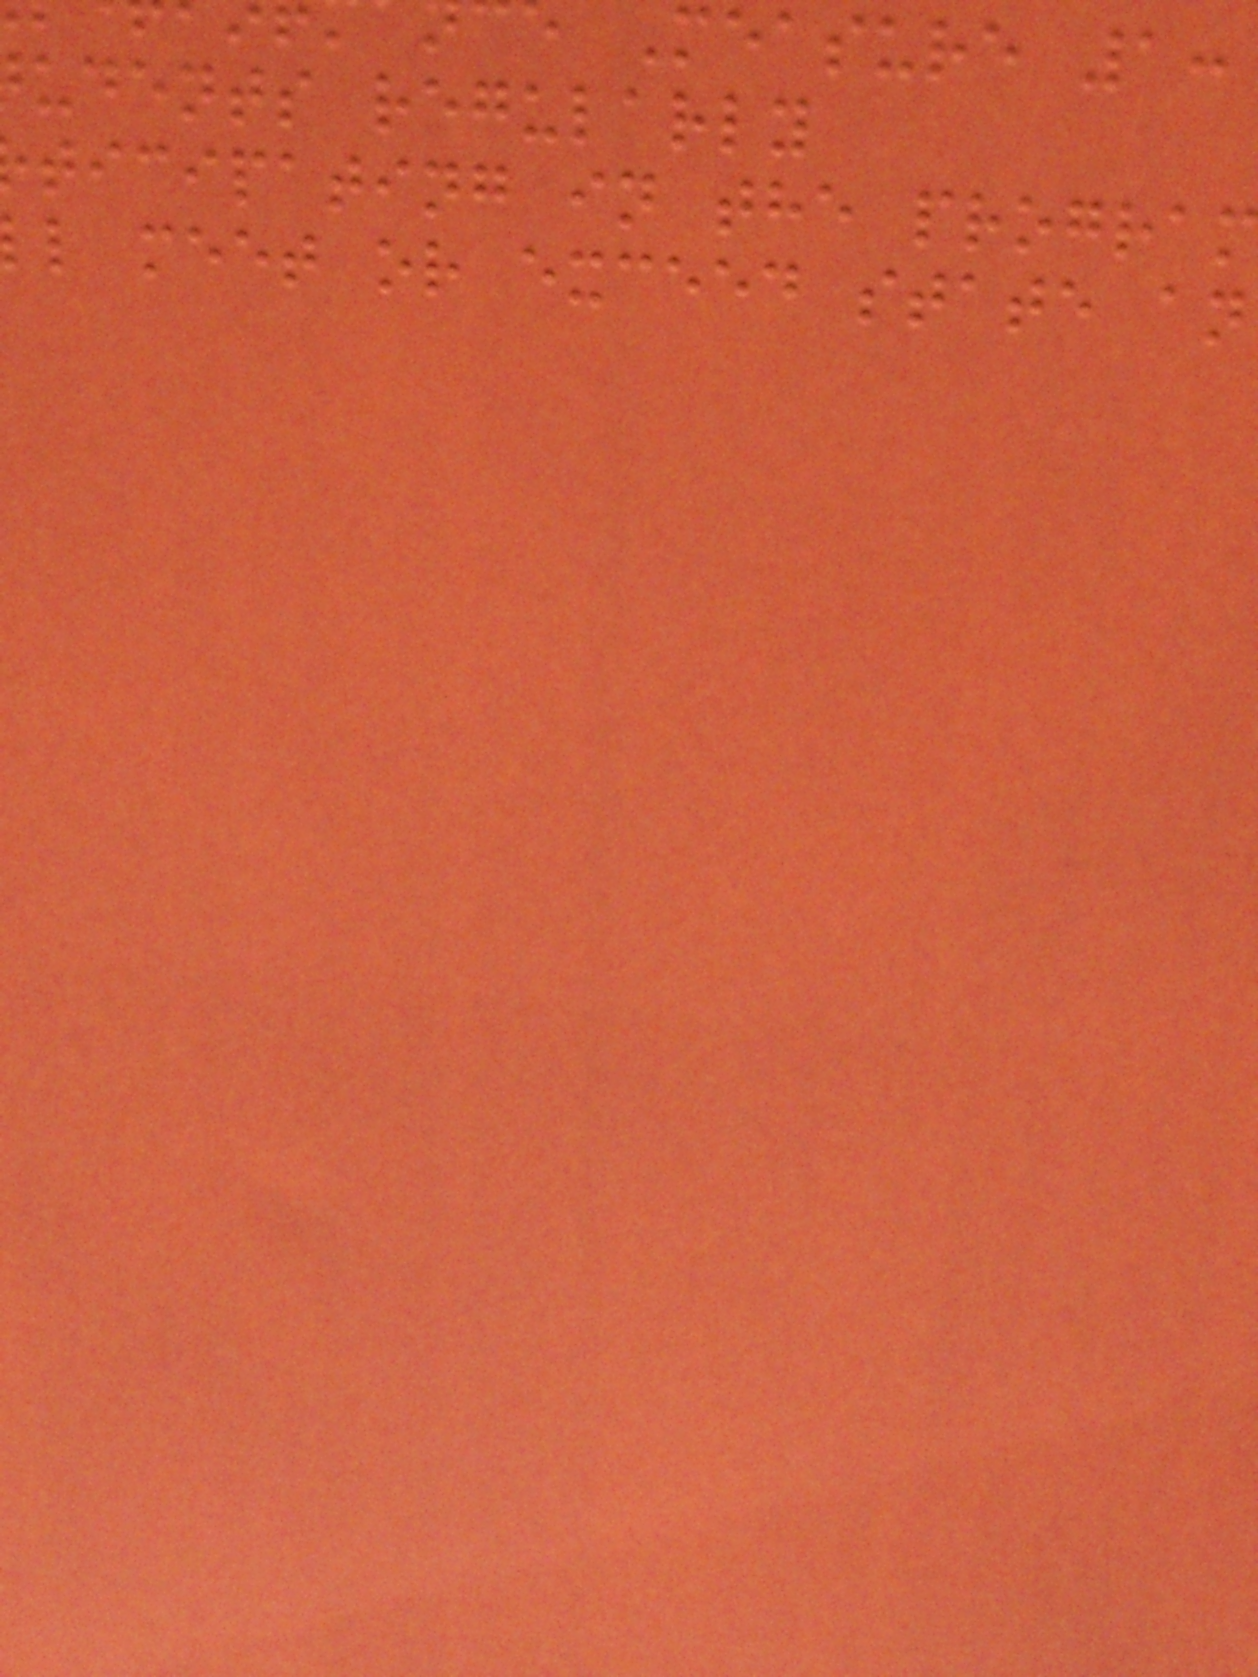Measure 1:
udents regularly
ticipating in the program
l meet or exceed state an
